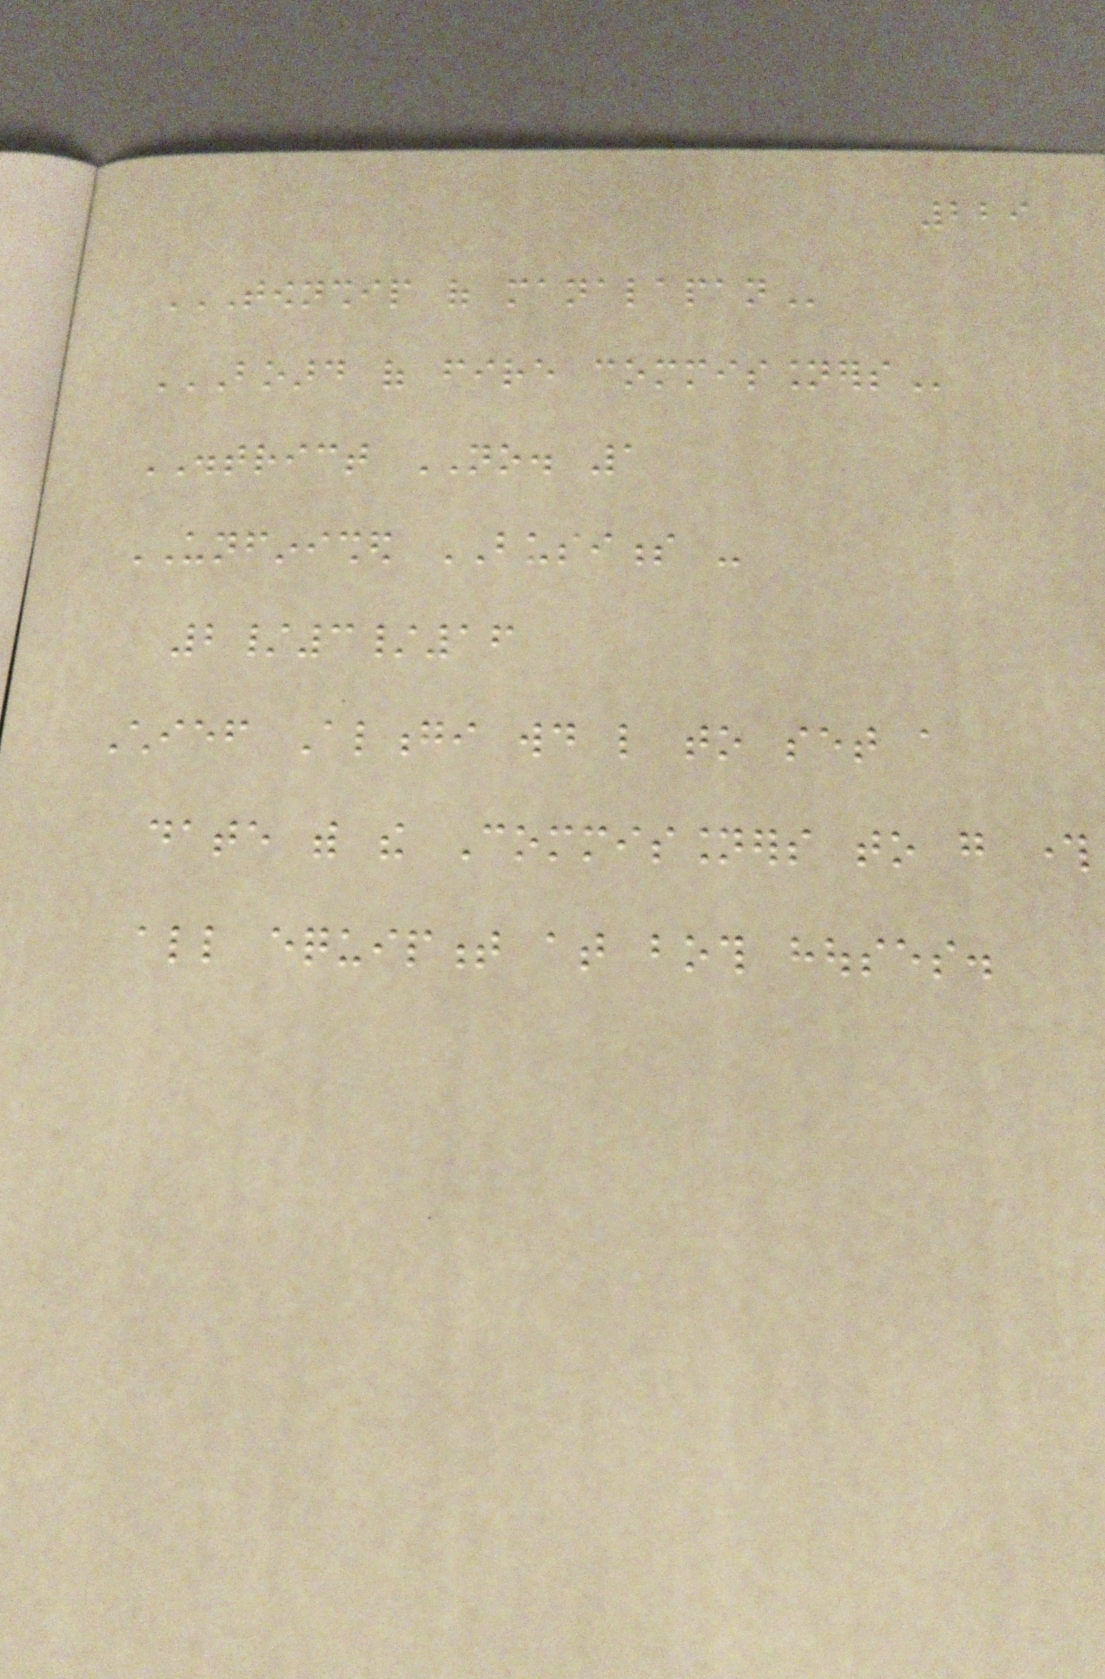229
TOWNSHIP OF MANALAPAN
BOARD OF FIRE COMMISSIONERS
DISTRICT NO. 1
UNFINISHED BUSINESS -
2/3/16
Chief Alongi would like to set a
date with the Commissioners to go through
all equipment at both houses.
